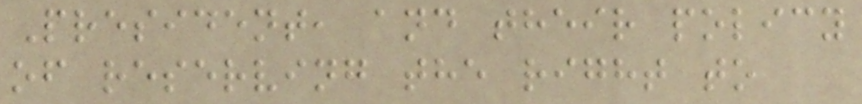President, and their policy
of reserving the right to
